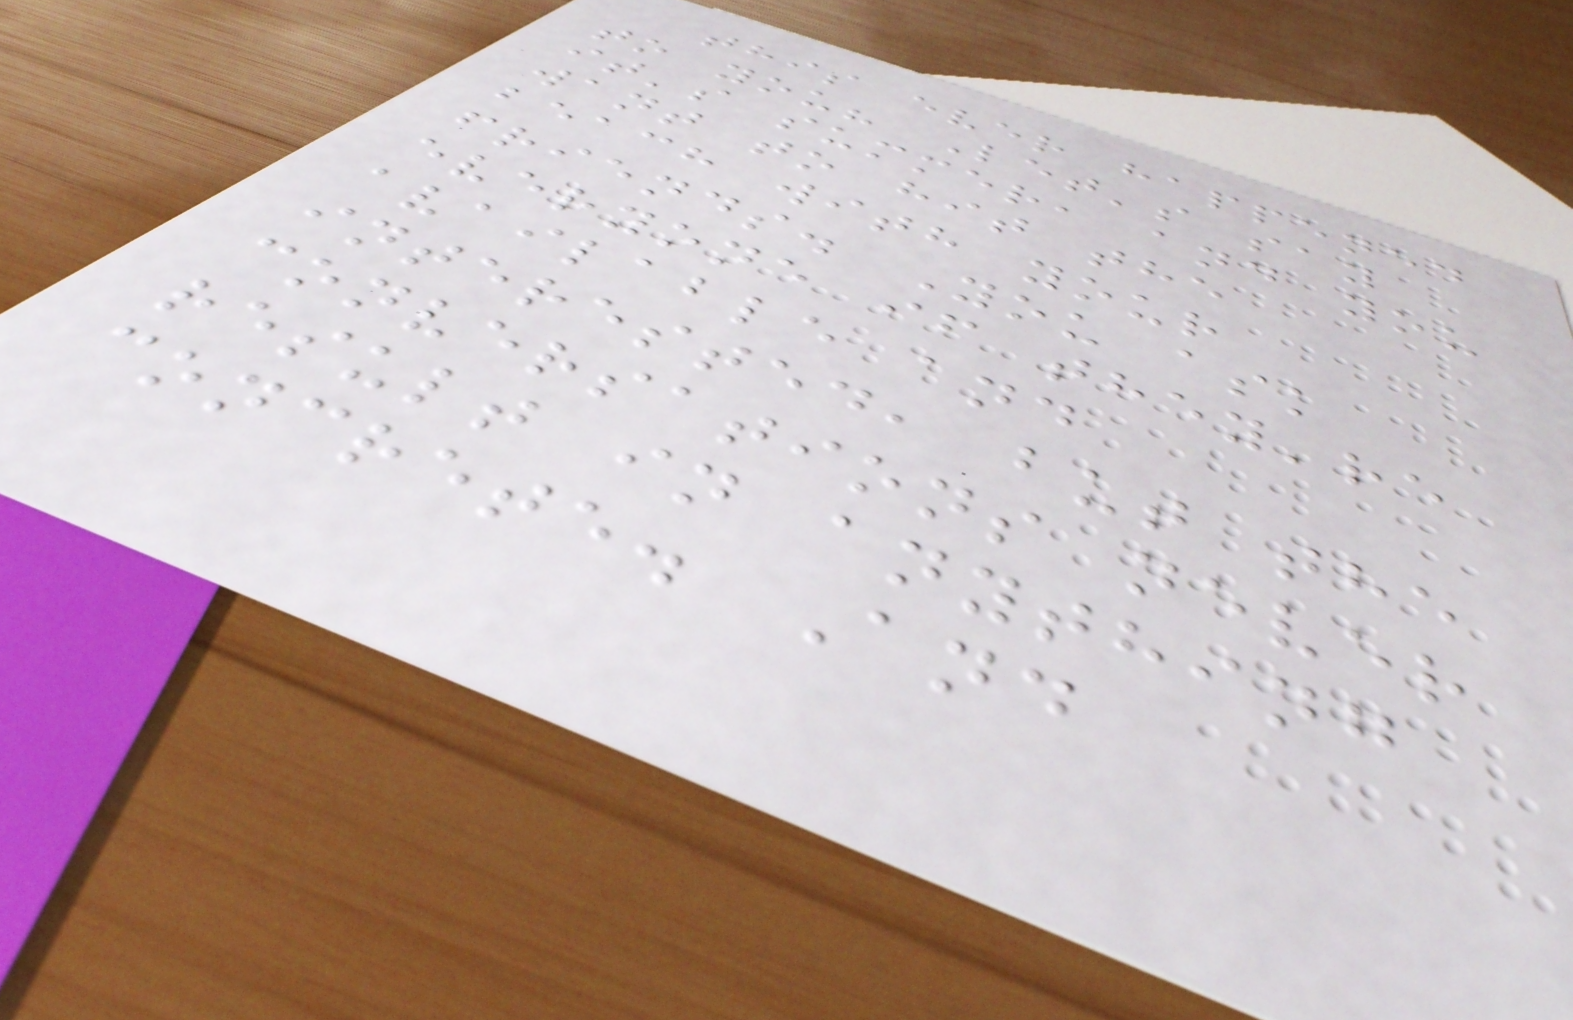this ever happened
to you? Let's say
it's summer, and you
want to hit the
beach with your
friends. You ask
everyone if they're
available and
interested, but the
conversations never
result in anything
concrete. And
